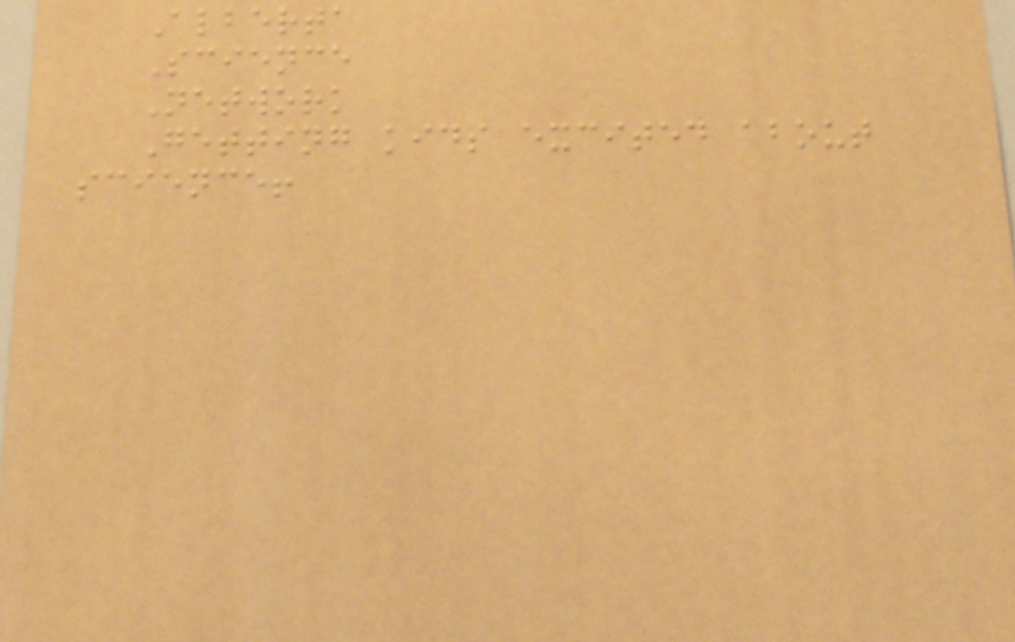Alberta
Science
Network
Getting kids excited about
science!
